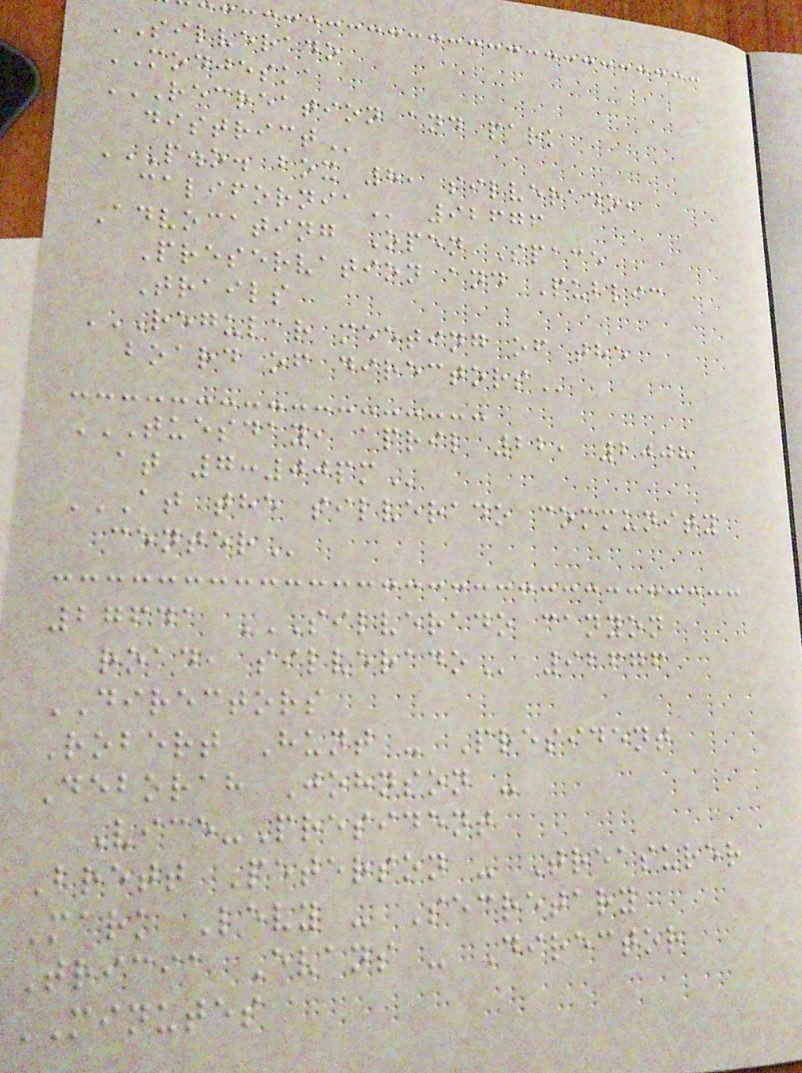SILVERADO
MODJESKA
RECREATION AND PARK
DISTRICT
P.O. BOX 8, SILVERADO,
CALIFORNIA 92676
Advocating Open Space
Preservation and Public
Trails
REGULAR MEETING OF THE
BOARD OF DIRECTORS
TUESDAY, APRIL 22, 2008
AT 7:00PM
AT THE SILVERADO COMMUNITY
CENTER
27641 SILVERADO CANYON
ROAD, SILVERADO 92676
DIRECTORS
Robert Hunt - President
Deborah Johnson -
Vice-President
Brett Peterson - Treasurer
Mark Levy - Secretary
Tricia Evans - Director
MINUTES
